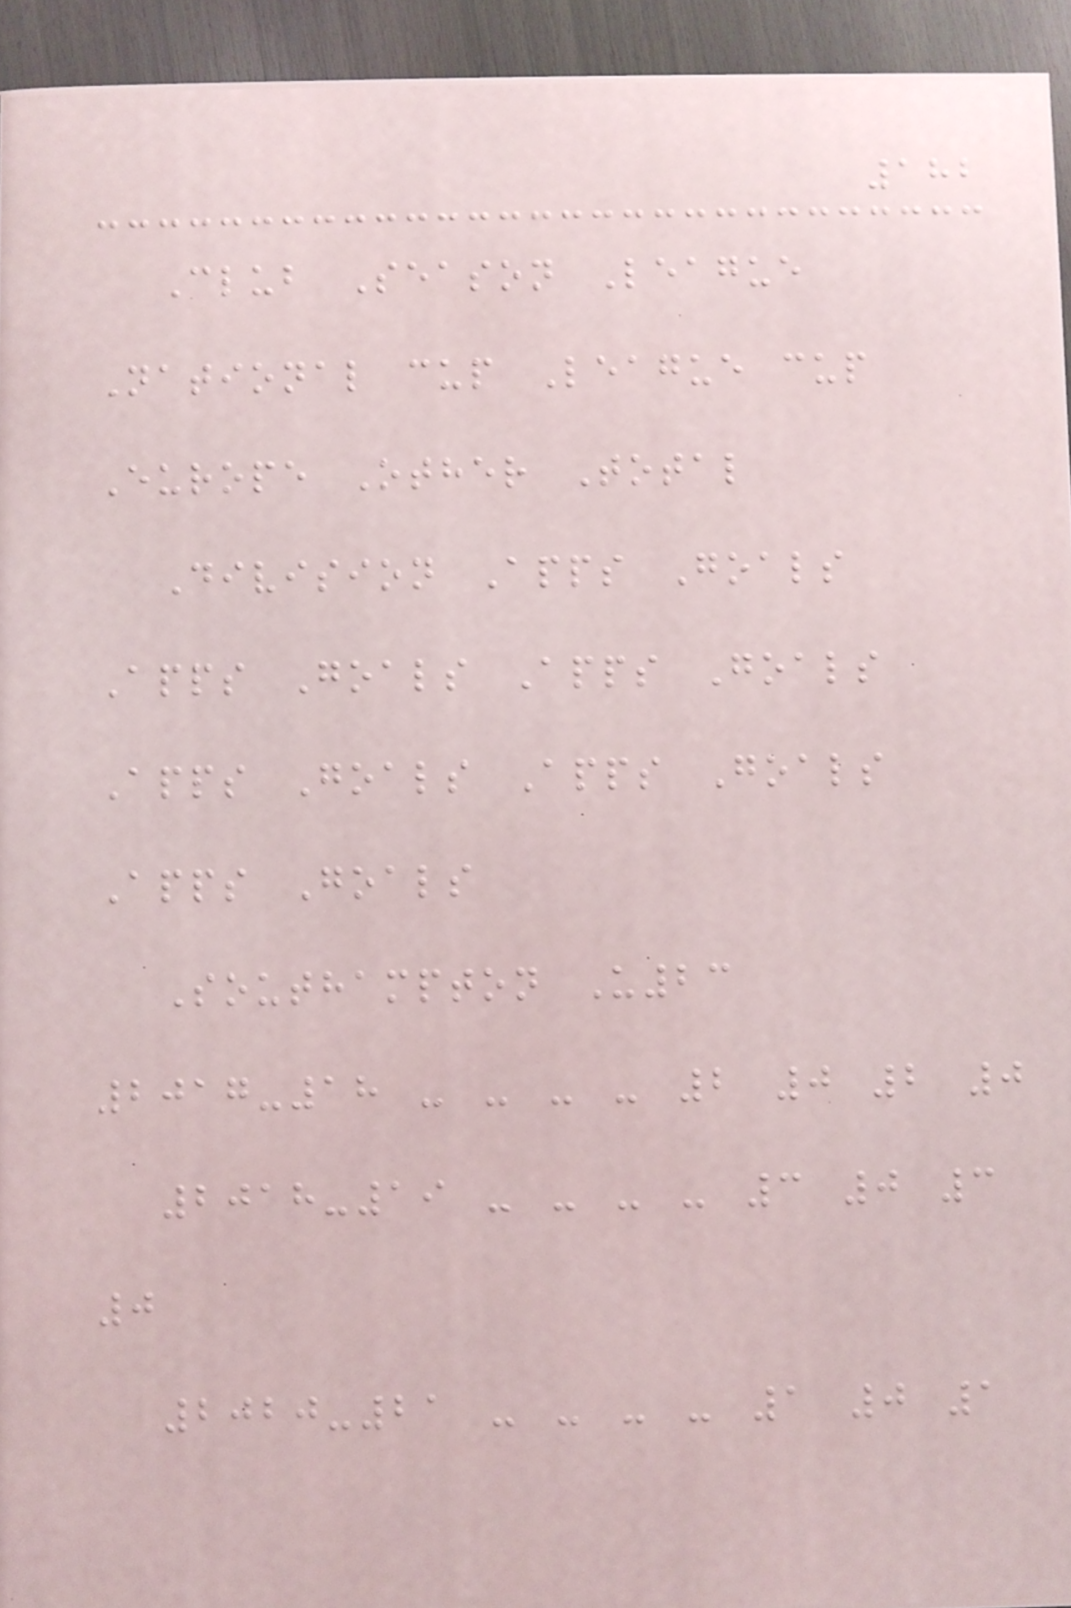182
Club Season League
National cup League cup
Europe Other Total
Division Apps Goals
Apps Goals Apps Goals
Apps Goals Apps Goals
Apps Goals
Southampton U23
2017-18 - - - - 2 0 2 0
2018-19 - - - - 3 0 3
0
2020-21 - - - - 1 0 1
